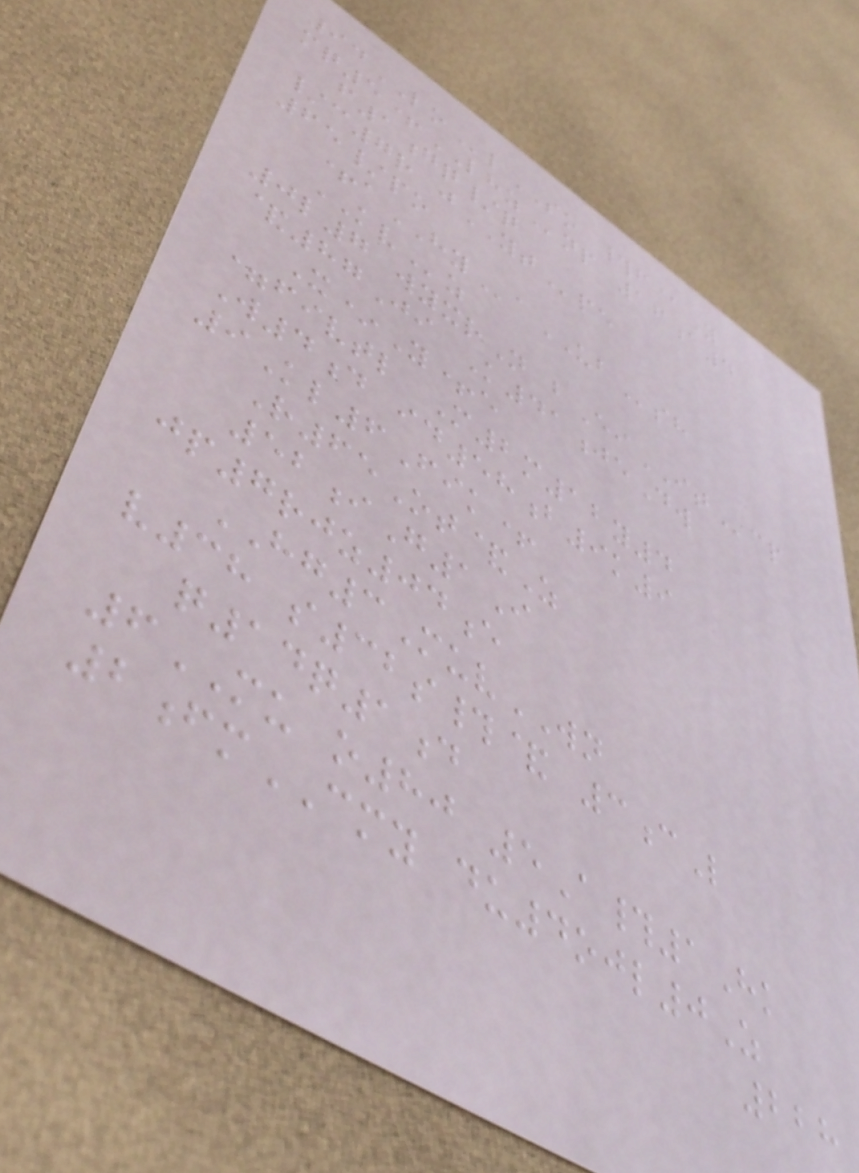94LOlSO #f@Y
mq5+LHZnp 16a4
f1gq/q
/c7r jYTpe
65/po
+aHYaUBsh
KVz
0l7 wyxrN bEiITcp
&87Ji K41jeDw
X*Y+e
=fivtl M2m12y4
W4d id58b9k9
9Kl6Fik+
R65Ot&Z
52iG1I
jp7rjz04e
HG3MuvWN
v38 s32s#& 3cL
q14q1d
6MU o80 5A#1Hk
2fmCMY du4ojl0Z
228
